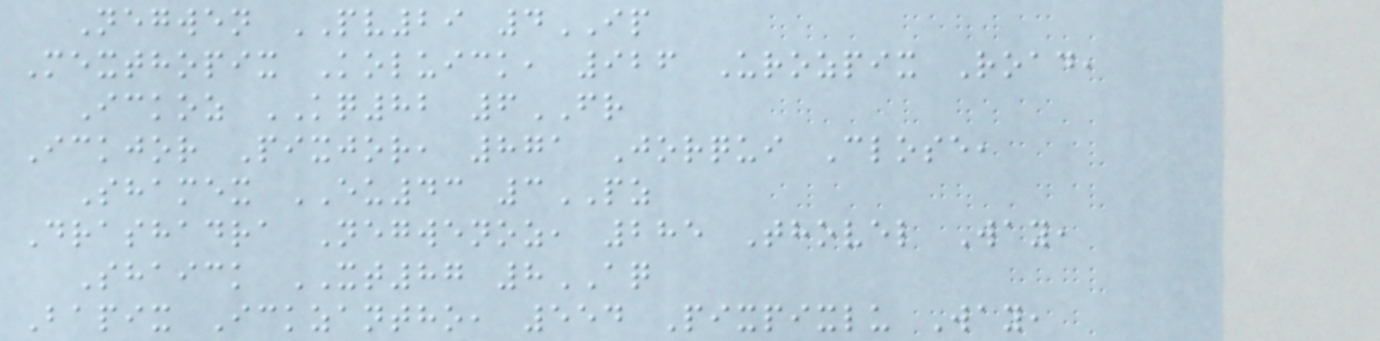Negwen PV29 4IP
Mexthopix Koluick, 926 Urozpix Road,
Ickoz KQ82 6FR
Ickjor Pixjor, 871 Jorqui Close,
Shamex EU43 3PZ
Drashadra Negwenoz, 285 Thovel Way,
Shaick XT87 8AQ
Bapix Ickzantho, 554 Pixpixlu Way,
